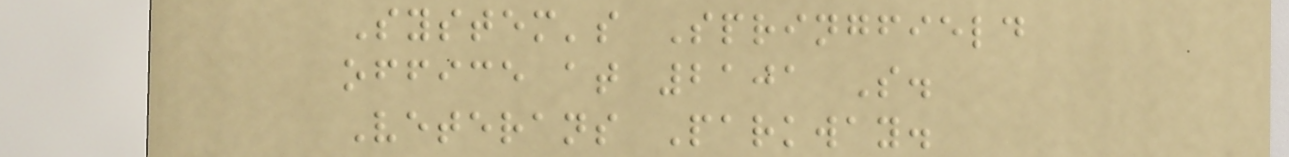System's Springfield
office at 2101 S.
Veterans Parkway.
